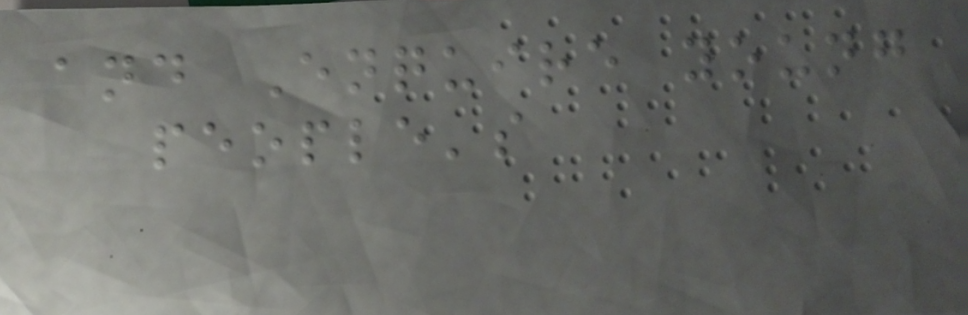and Enquire young
people's
